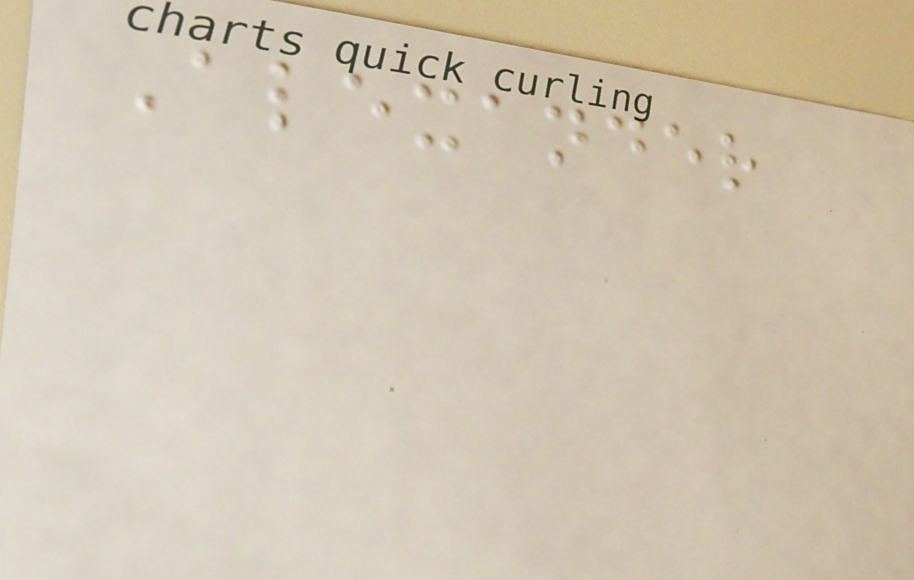Alexander
